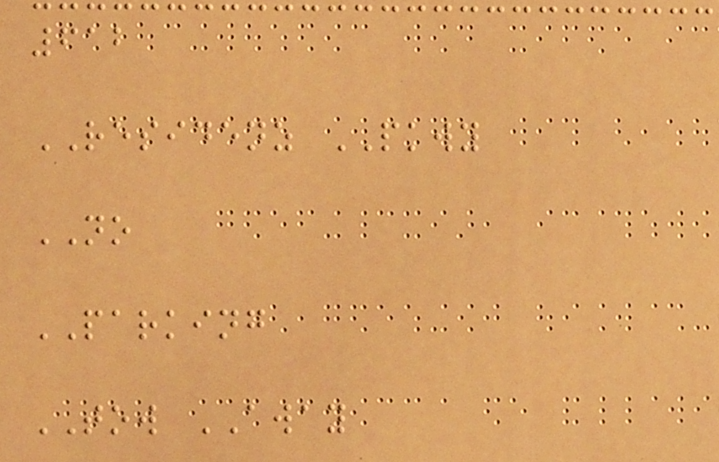612
RESIDENZ PKWY
NO
PARKING
TOW AWAY
